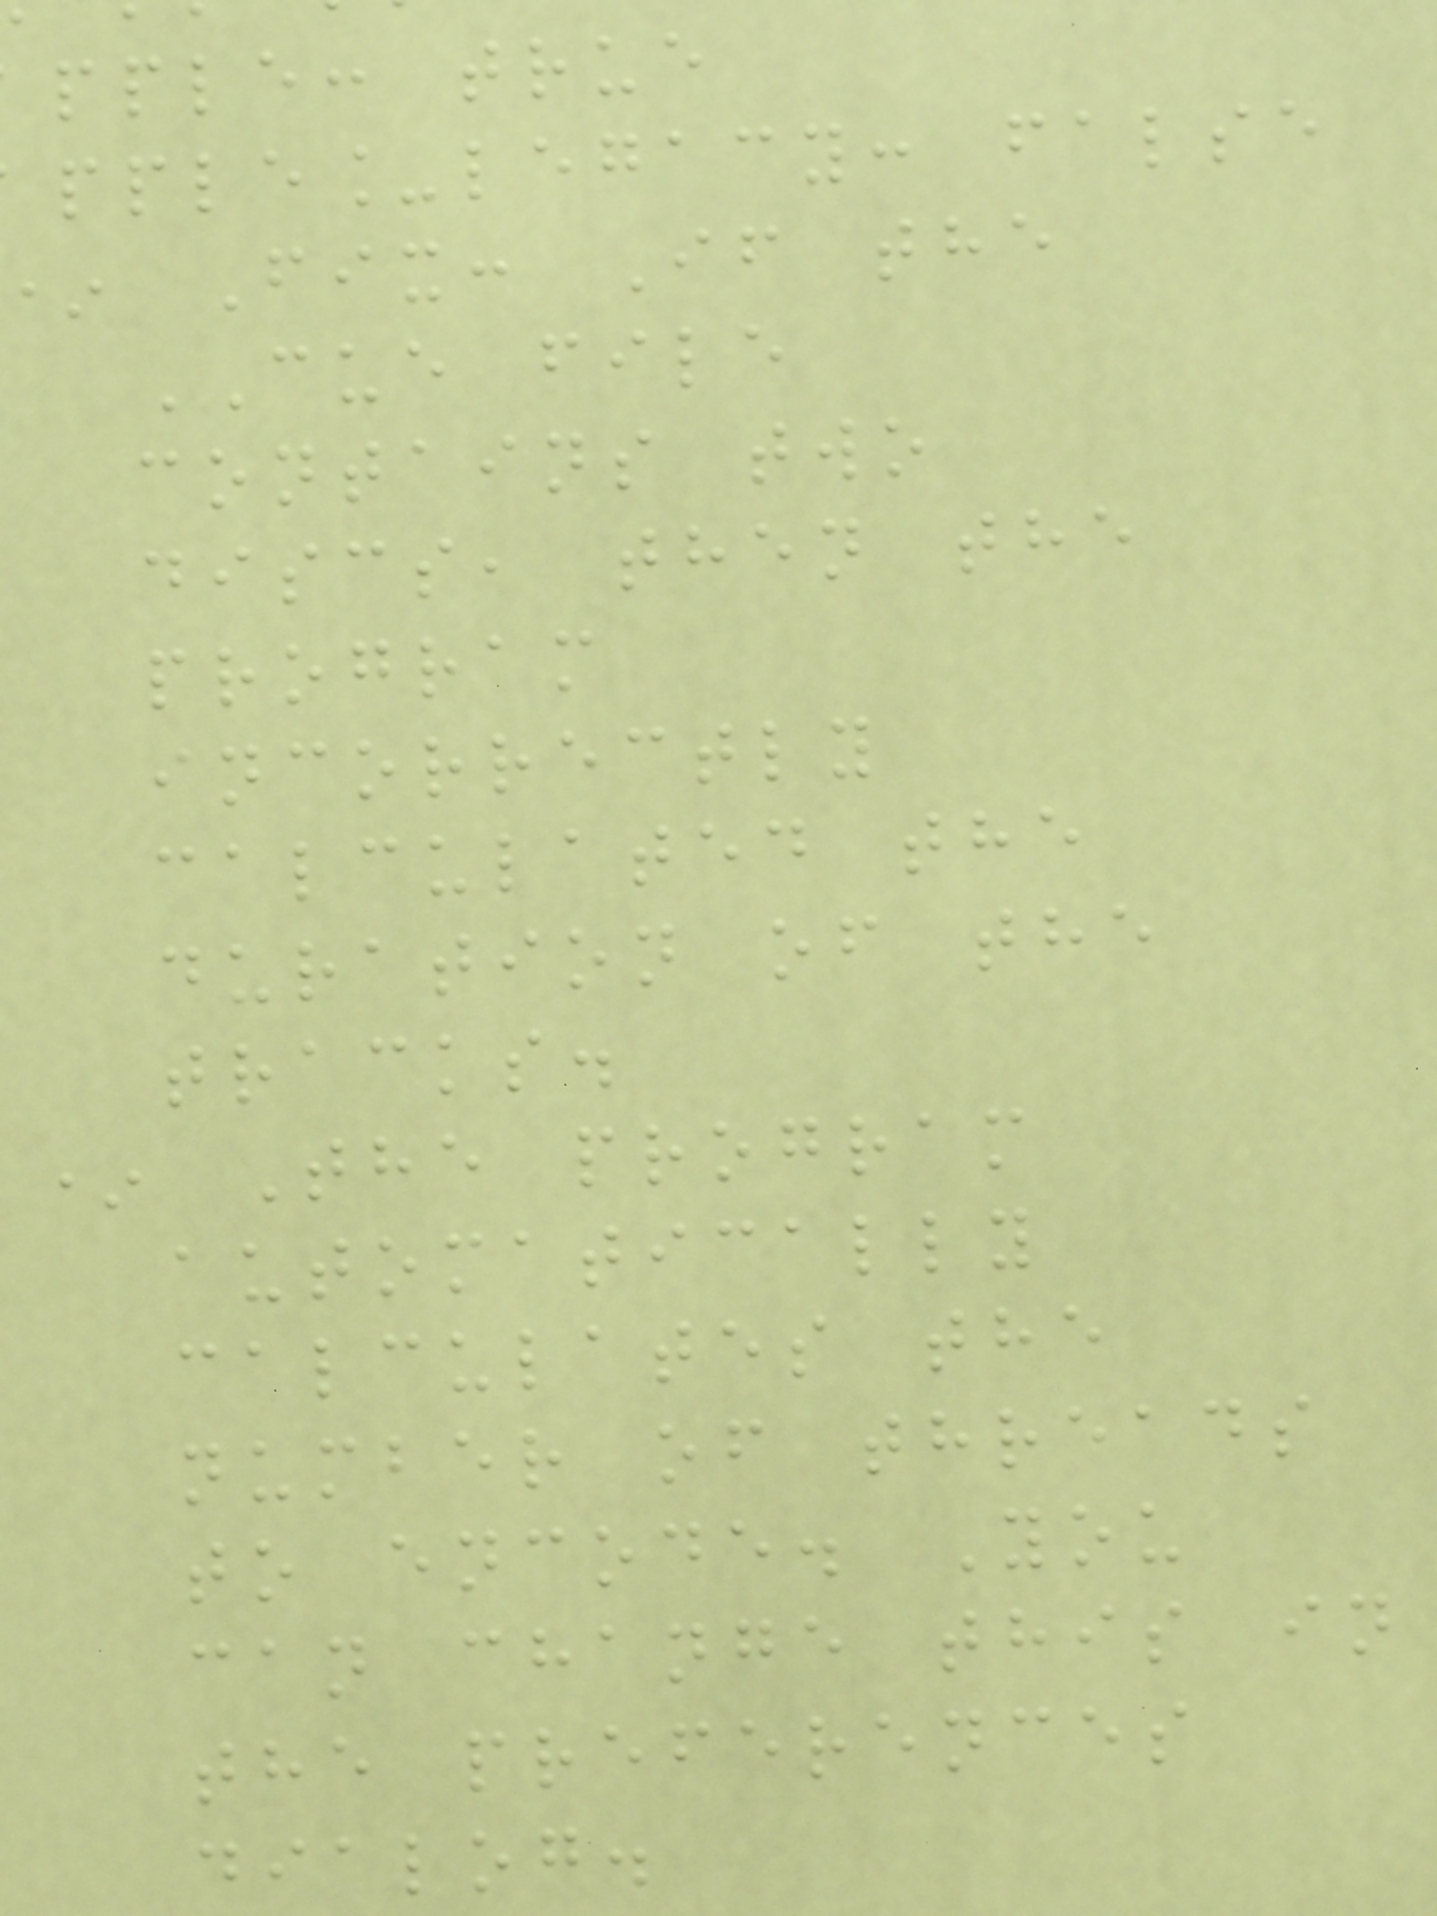pple: true
pple_legacy: false
Fix: If the
CUE file
contains two
discs, then the
program
incorrectly
calculated the
duration of the
tracks.
* The program
automatically
calculates the
number of threads
to encode. You
can change this in
the preferences
dialog.
